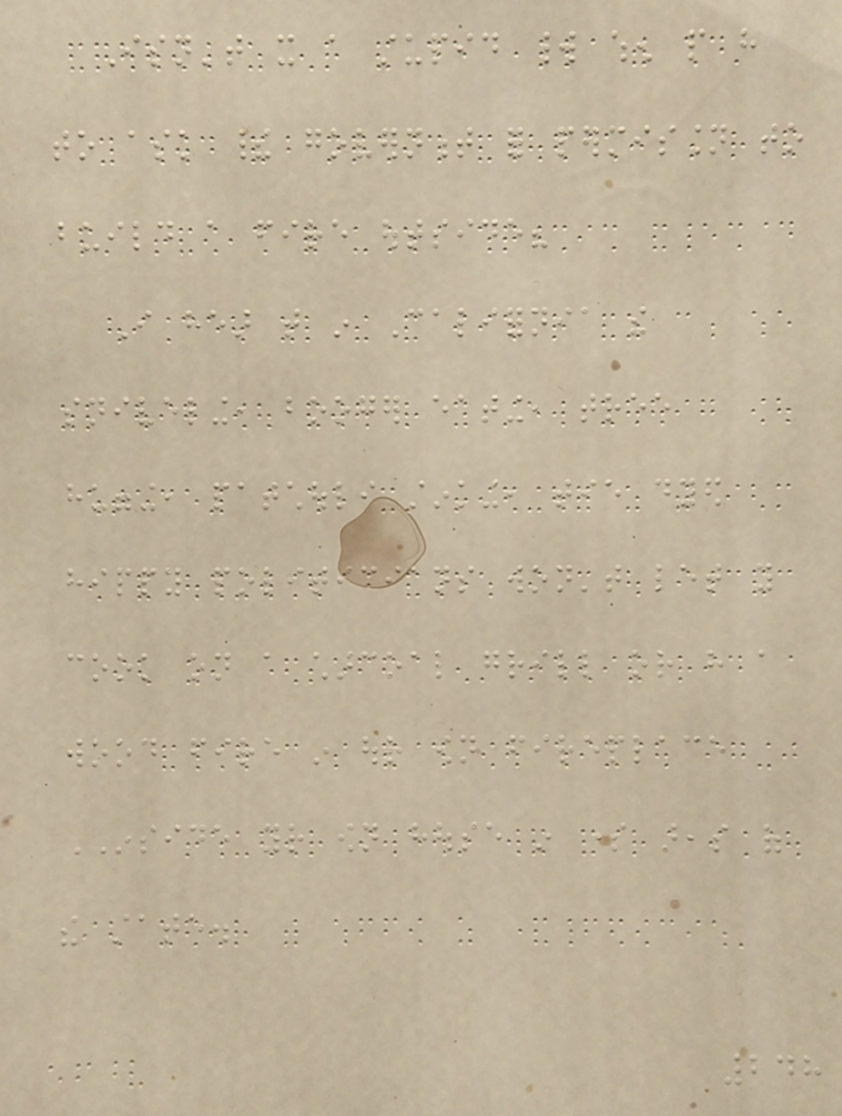Isn't it a stupid world when people have
to ask their government for permission to
build a fire outside?
I hear that in California the
sniveling, booger eating, tree
hugging, patchouli stinking, tie dyed
hippy politicians won't let you
cook on a charcoal grill or have a
wood fire in our own fireplace
INSIDE your own house in some areas of
the state.
248
